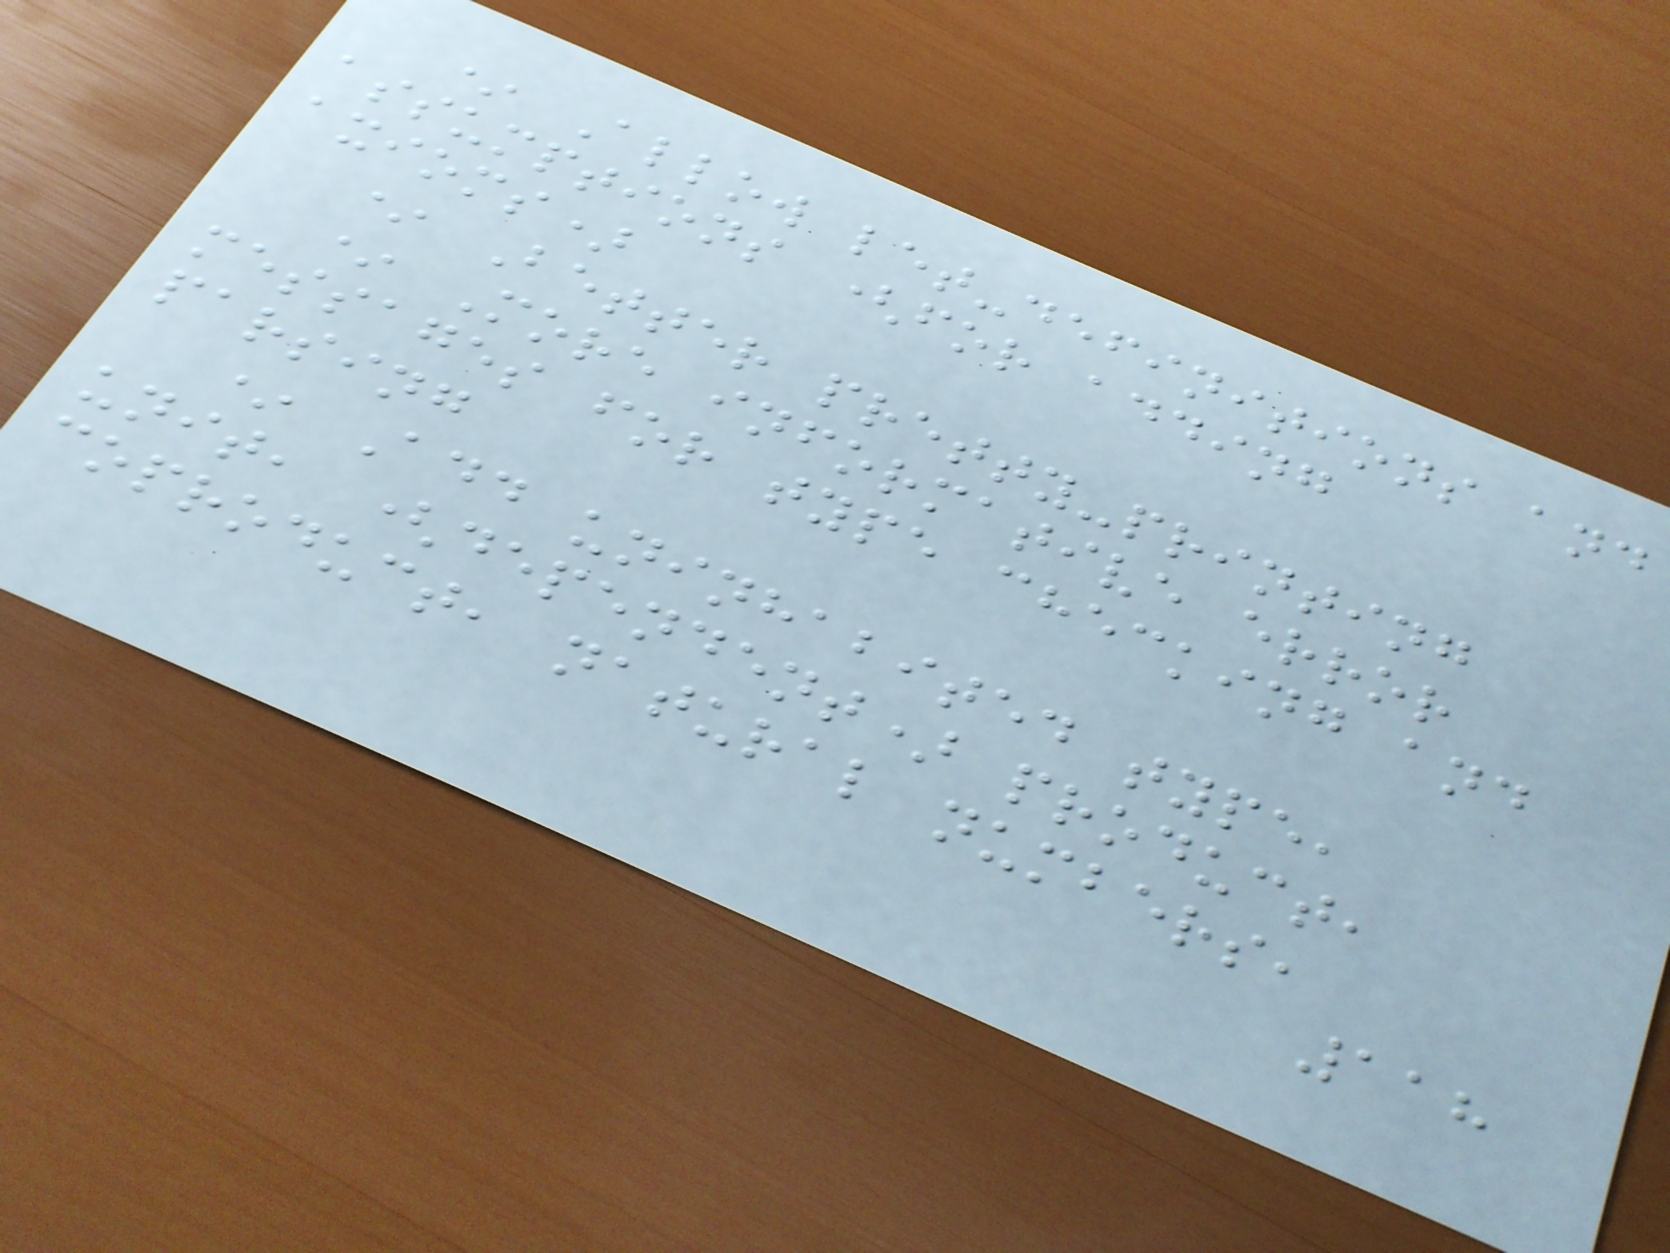* Allow let-definitions and
assumptions (for adding
axioms)
* Better pretty-printing
* More informative error
messages for type checking and
parsing
* Add uninhabited type,
unit, (dependent) product,
coproduct, natural numbers,
118
